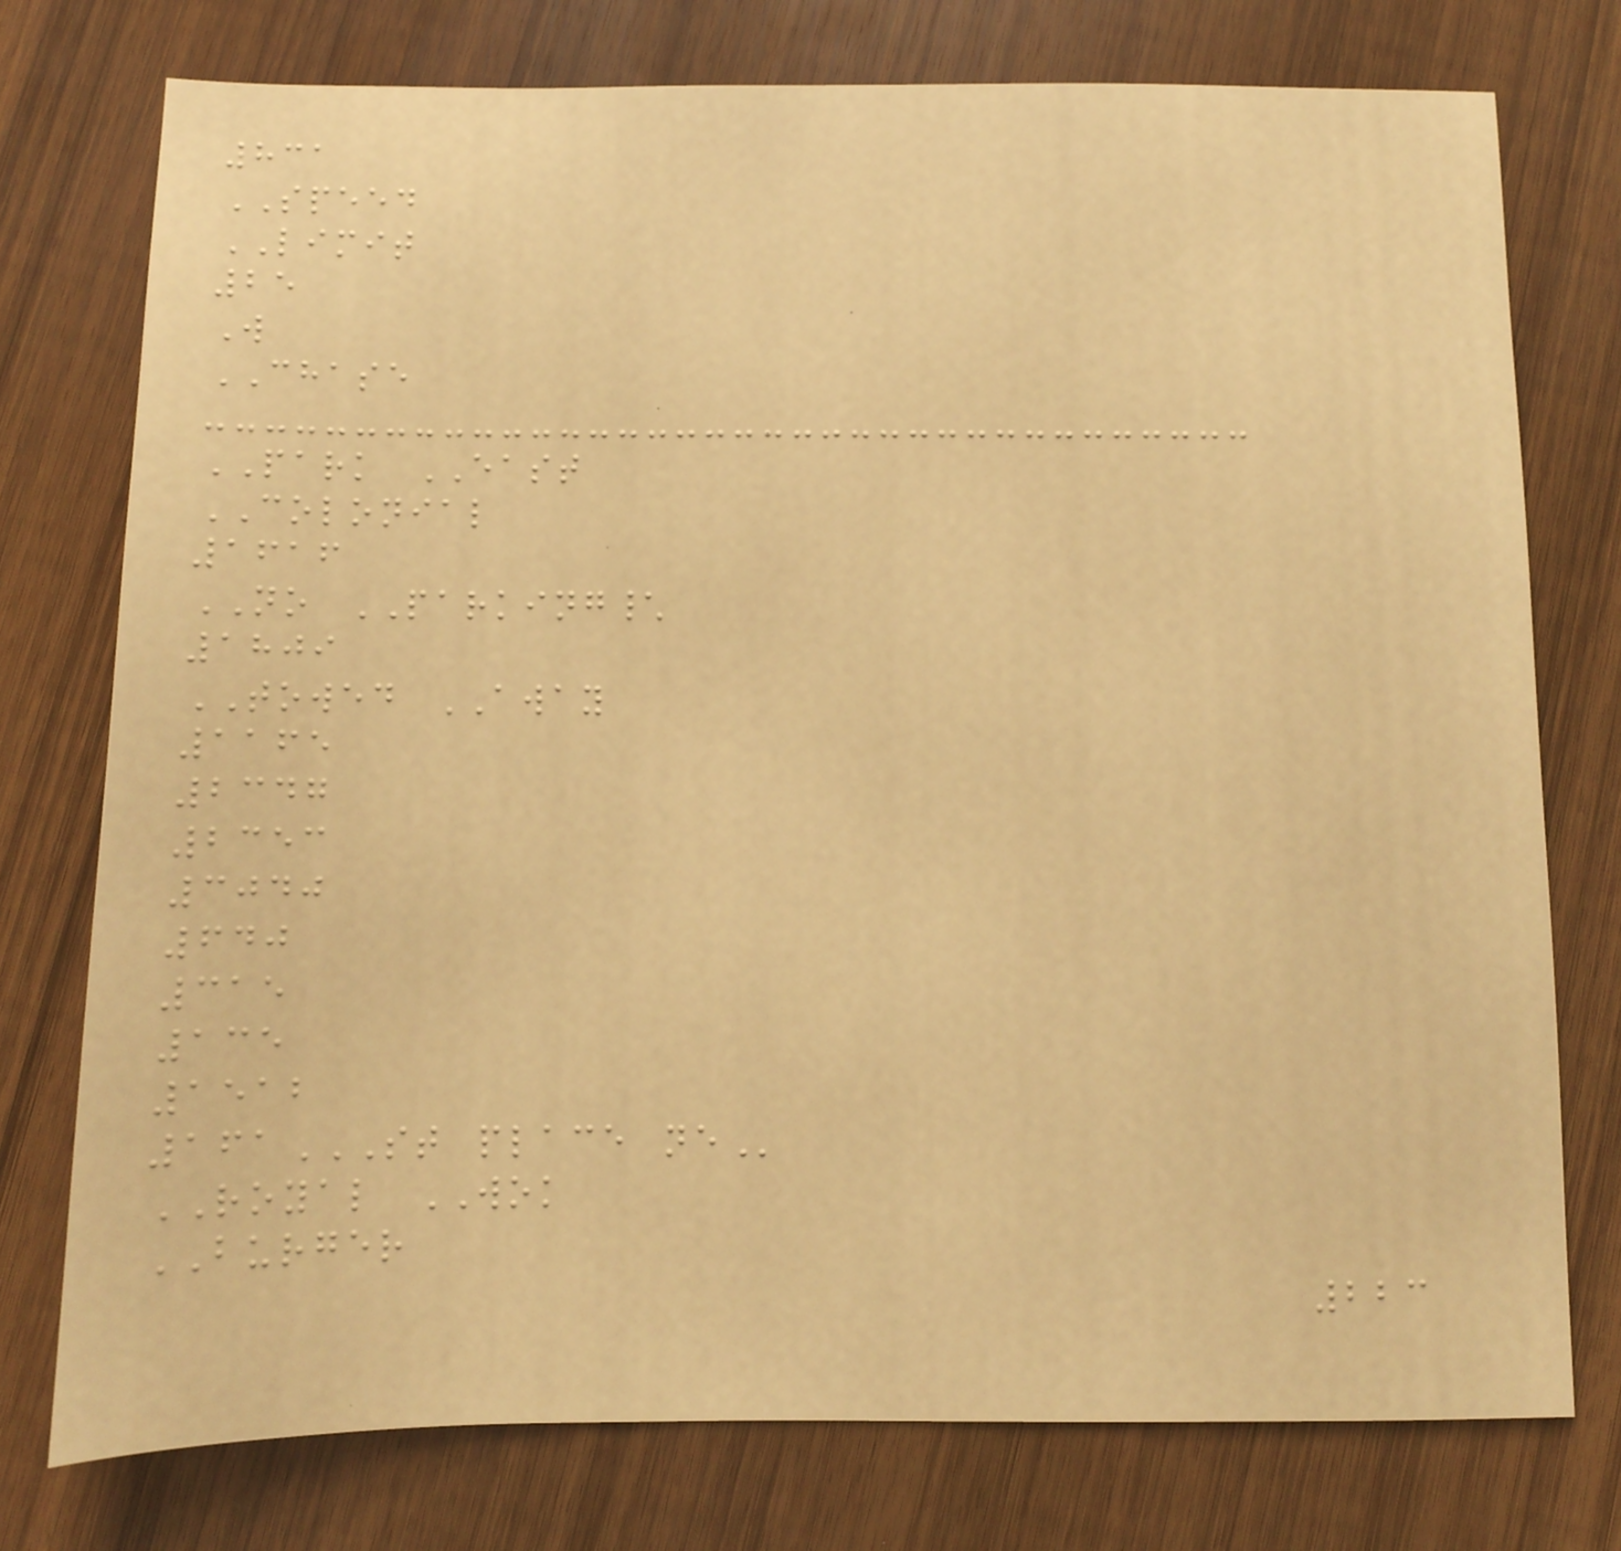831
SPEED
LIMIT
25
W
CHASE
PARK EAST
COLONIAL
1616
NO PARKING\
1809
TOWED AWAY
1165
2347
2353
3040
640
315
135
1512
161ST PLACE NE
ROYAL WOK
BURGER
223
